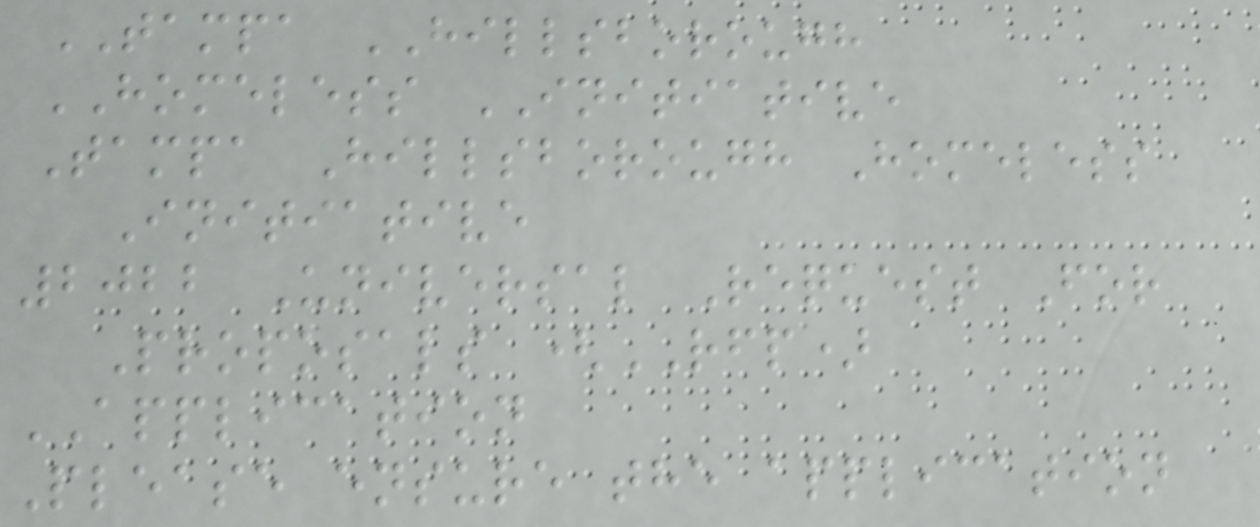TAMPA HILLSBOROUGH
HOMELESS INITIATIVE
Tampa Hillsborough Homeless
Initiative
2022 Universal Request For
Proposals (RFP)
APPLICATION
Please ensure the application
